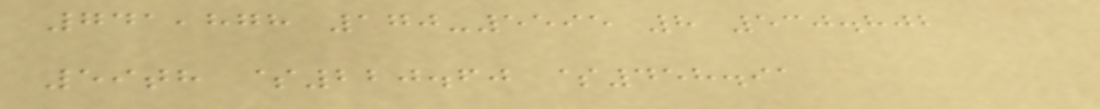741,878 170-5595 8 530.802
59th $220.60 $458.91
